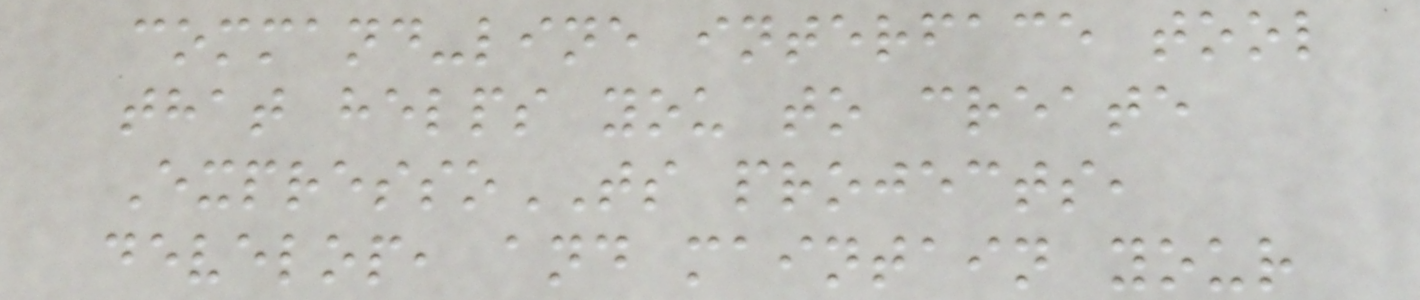command-line interface tool
that helps you to create
ExpressoTS projects,
develop, and maintain your
